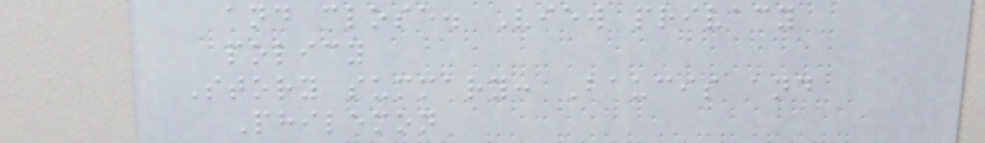and close. View privacy
policy
Story summary: Baucis and
Philemon
